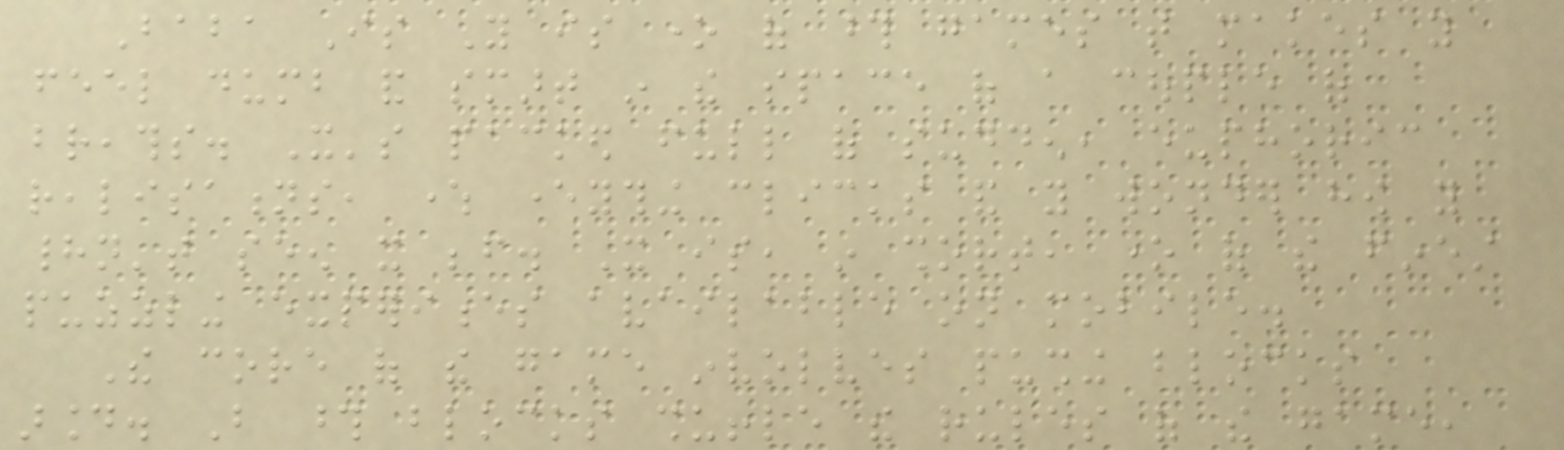Baba Is You is one of those games that makes you
feel dumb and smart in the space of a couple of
breaths. It's packed full of sudden, euphoric
realisations, where everything clicks and you wonder how you
hadn't seen it before. It is, in short, one of the finest
puzzling experiences available on mobile.
The core of the game involves pushing blocks
around. But those blocks shuffle the rules of the game,
